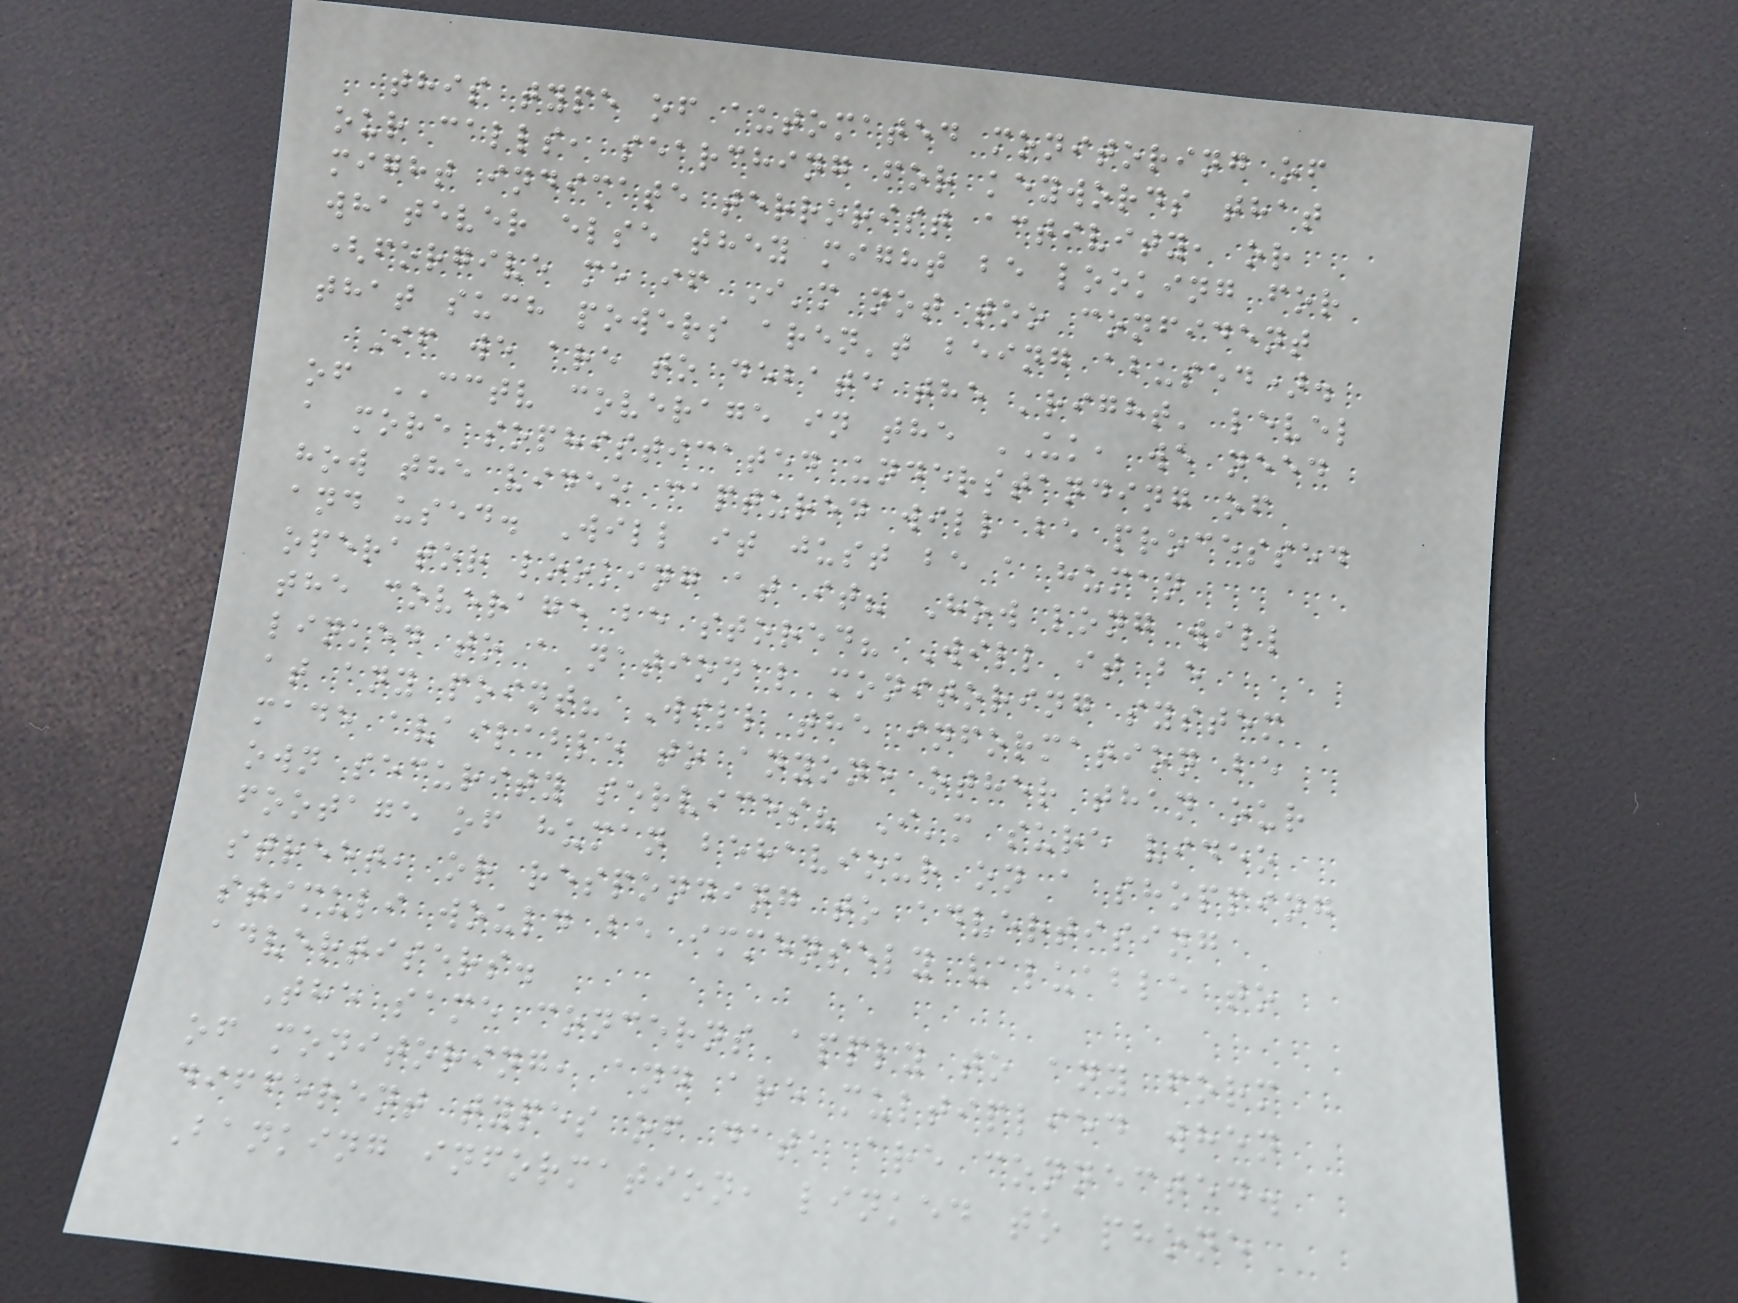this type of automated monitoring of
our calls, searching for keywords that
might indicate terrorist activity, or
whatever else they might be looking for
(forgive me if I'm not too confident
that such powers aren't being abused).
If we are to debate the 'right' level
of CCTV coverage in the UK, we need
a more sophisticated understanding of
how the video captured will be processed
and used. Will it just be a human
operator looking at it? How long will
the coverage be stored? Will it be
linked to a national monitoring system
at any point? Will the information be
made available to anyone other than our
own security services? I'm sure video
footage of human behaviour on a shopping
street, or responding to advertising
stimuli would be immensely valuable to
advertisers.
The same concerns apply to any form
of monitoring, and are multiplied when
different types of data are connected.
Banking information, linked to phone
